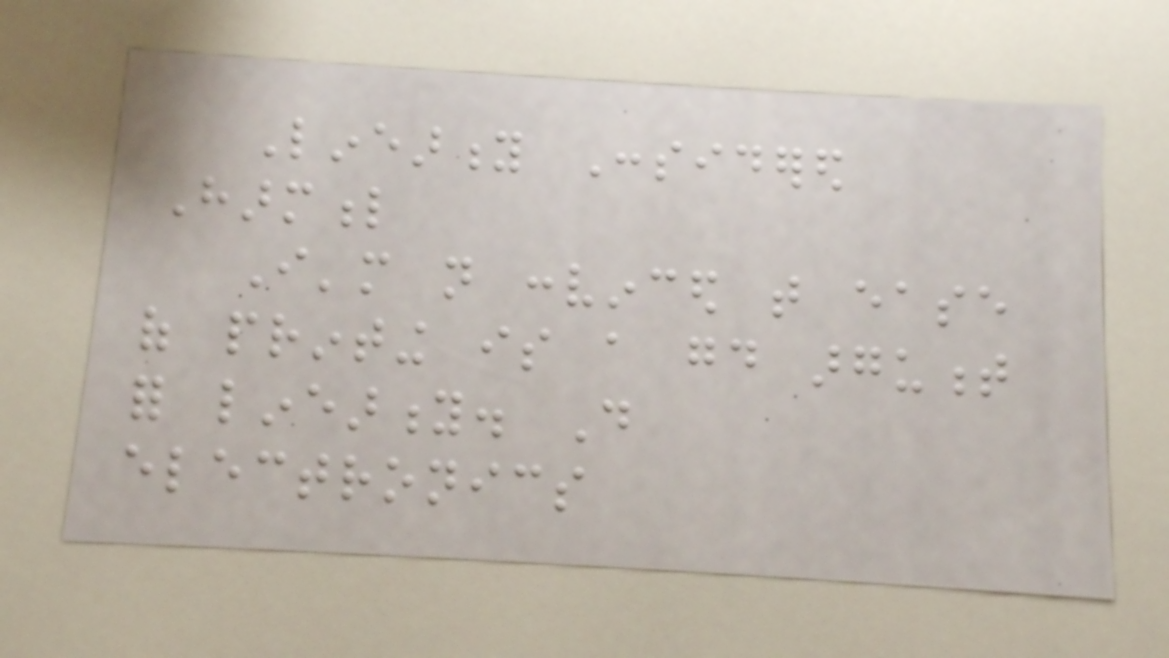Linearity Considered
Harmful
I'm not convinced that ease
of printing is a good argument
for linearity. Do
electronics
